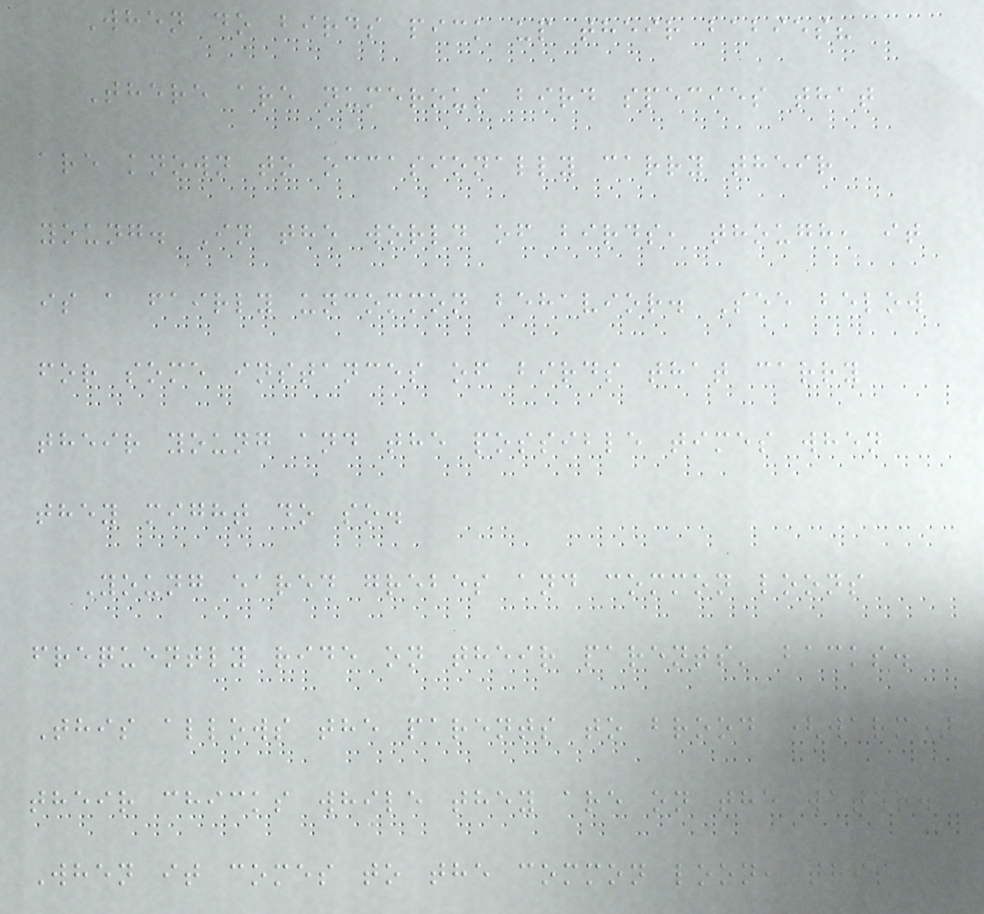When do birds pick up their babies?
There are numerous bird species that
are known to occasionally carry their
young. In the world of birds, though, it
is a fairly uncommon behavior. See below
for some instances of birds that carry
their young and the possible times when
they might do so.
Young eared grebes and common loons
frequently ride on their parents' backs.
This allows the parents to brood (warm)
their chicks while they are on the water.
When it comes to the common loon, this
